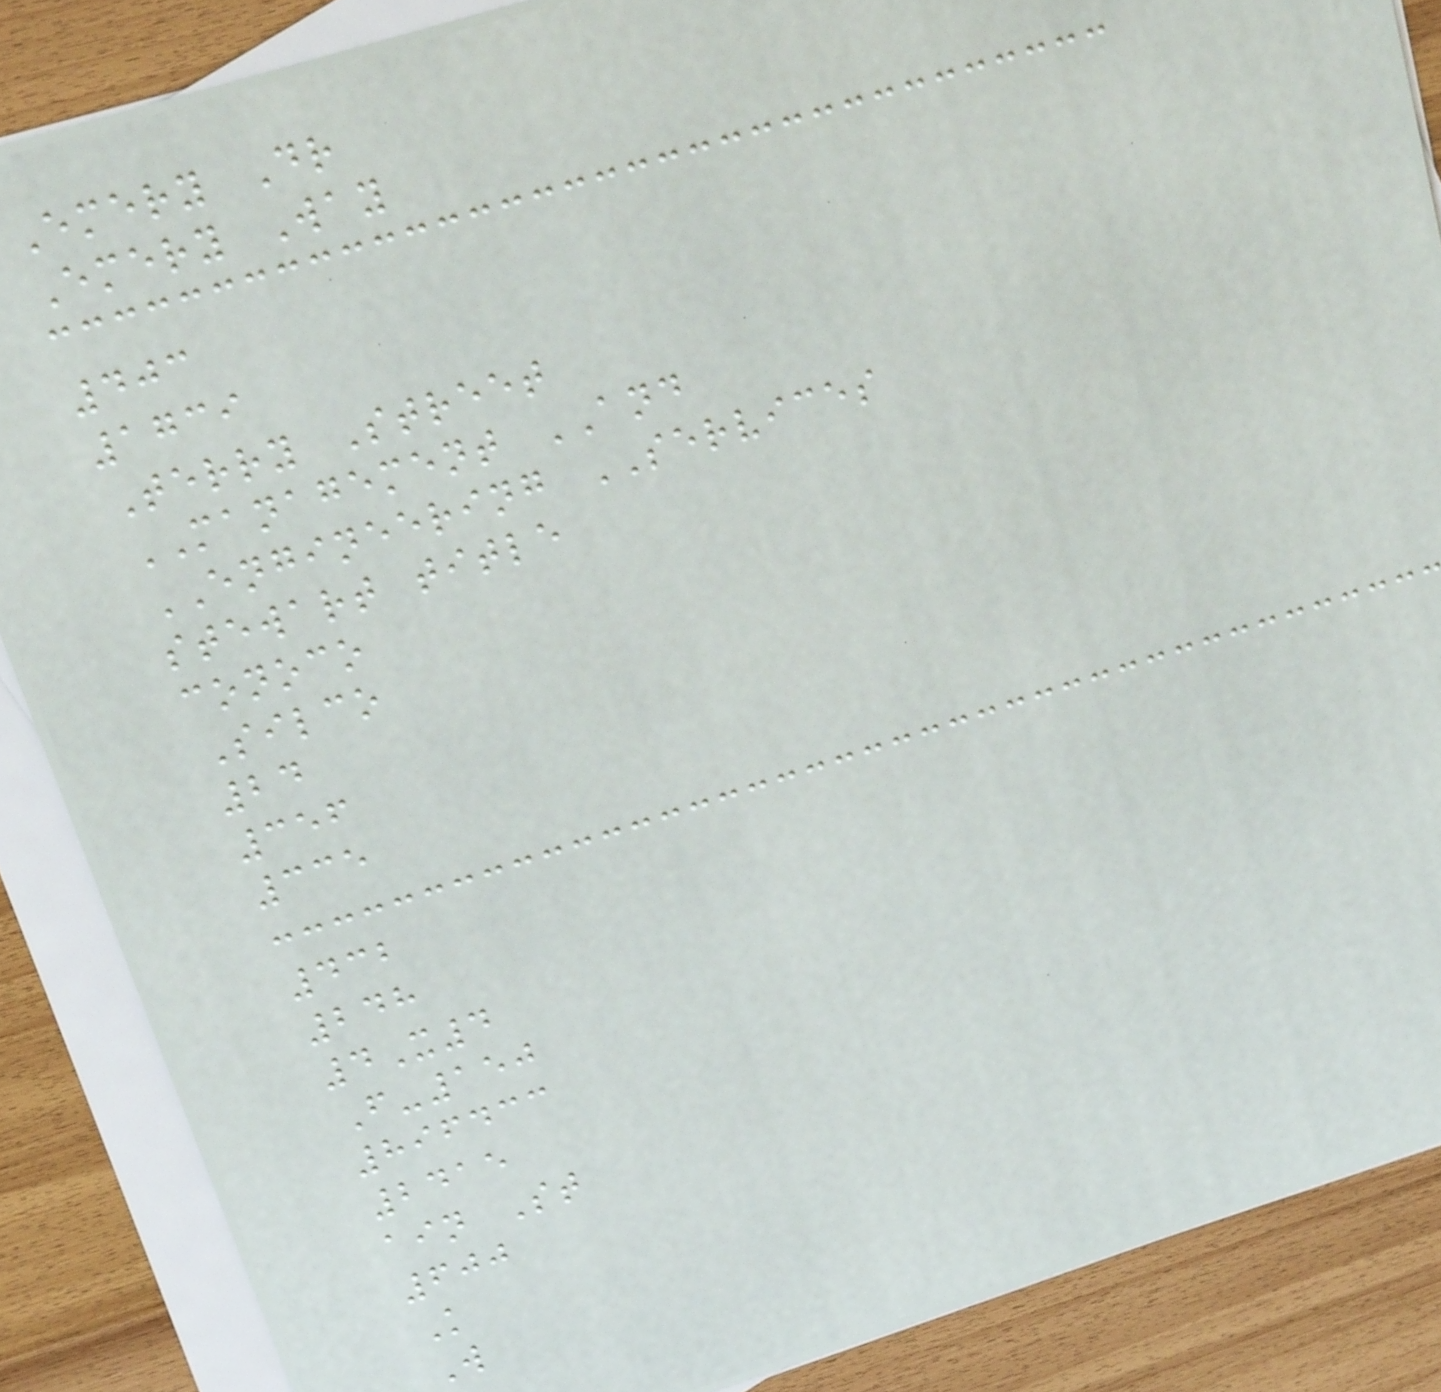Emery Dr
Emery Way
403
1739
Terry Street
MANAGEMENT AND
ENGINEERING SERVICES
stewart title
conoco
Silco
24
356
335
432
248
4X4
F-150
896433
2415
ain St
600
K
W
